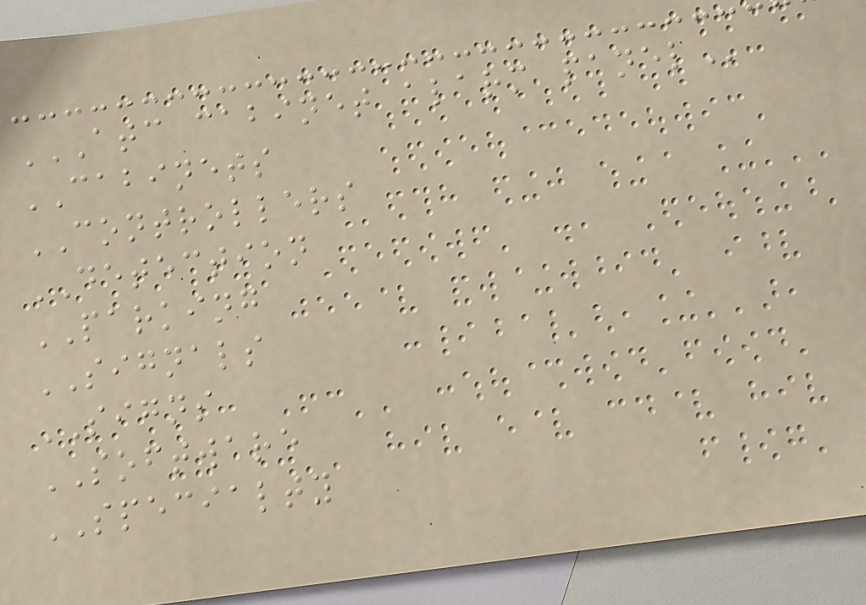ATC CABINET ALARM PANEL
CABINETS
CONTROLLERS
DETECTION
PARKING
SIGNALS
SIGNS
SOFTWARE
SPECIALTY
